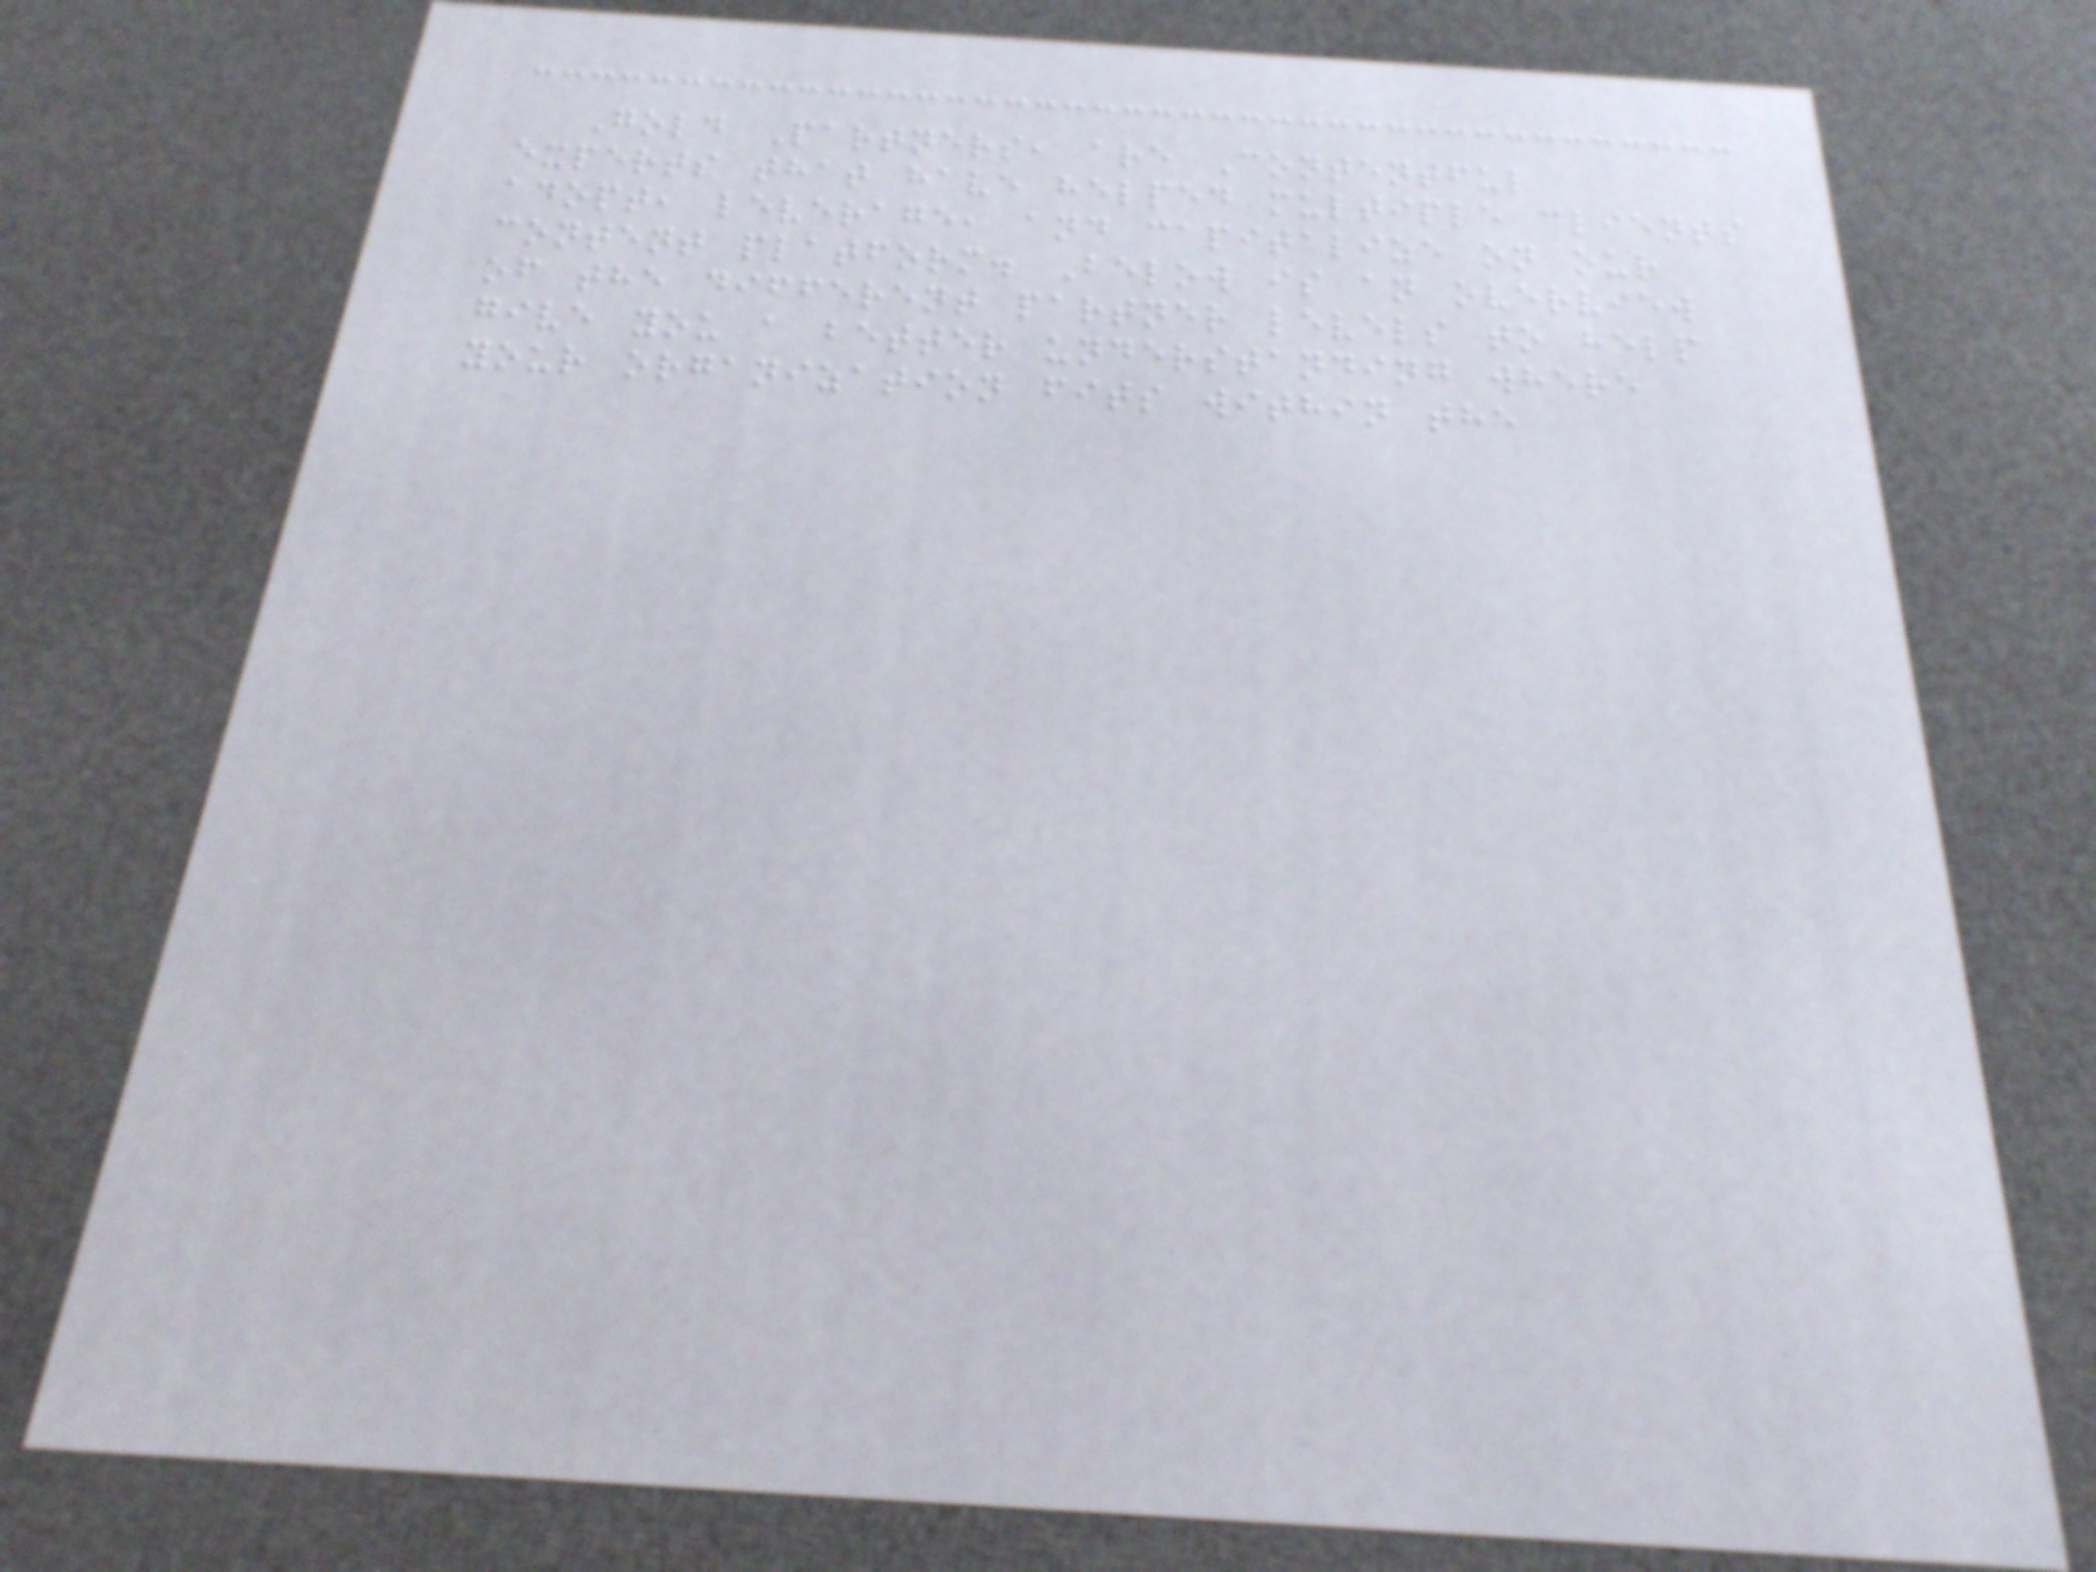Gold Partners, are Contentful
experts that have helped multiple clients
adopt, leverage, and capitalize on our
content platform. Below is an overview
of the different partner levels to help
give you a better understanding where
your organization fits within the
